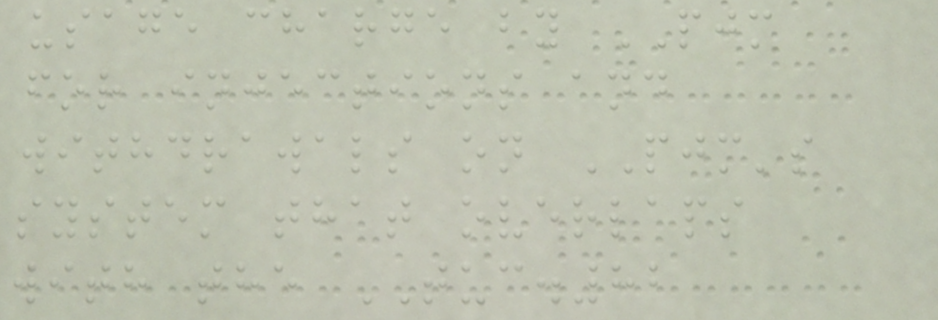usage charge by PJM
for injections and
withdrawals on PJM's
system that overlaps
with the TUC.82
